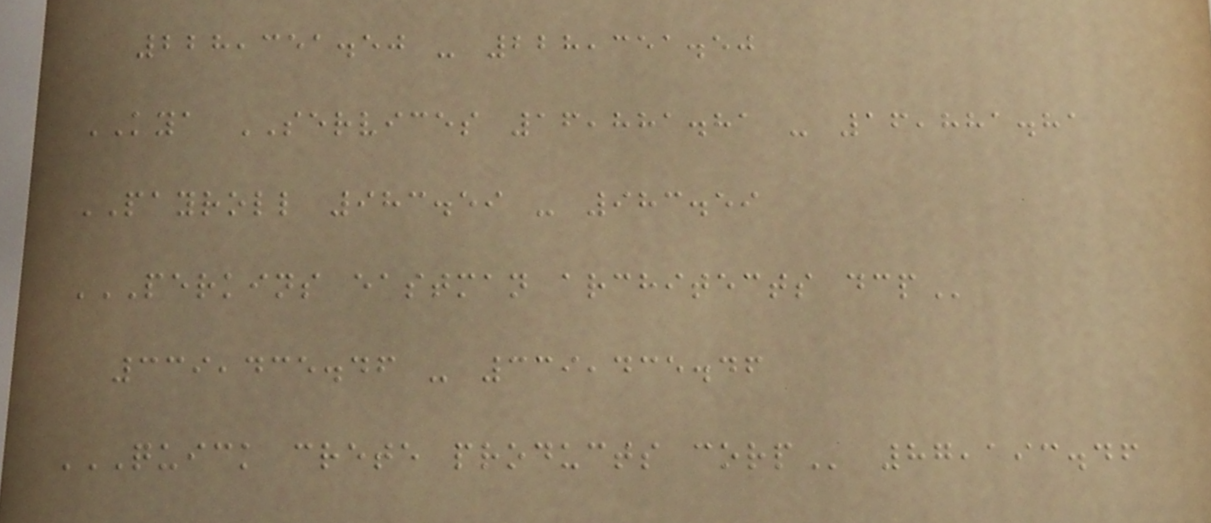228,351.50 - 228,351.50
KYA SERVICES 16,881.81 - 16,881.81
PAYROLL 983.59 - 983.59
PERKINS EASTMAN ARCHITECTS DCP
339,435.46 - 339,435.46
QUICK CRETE PRODUCTS CORP 87,193.46
